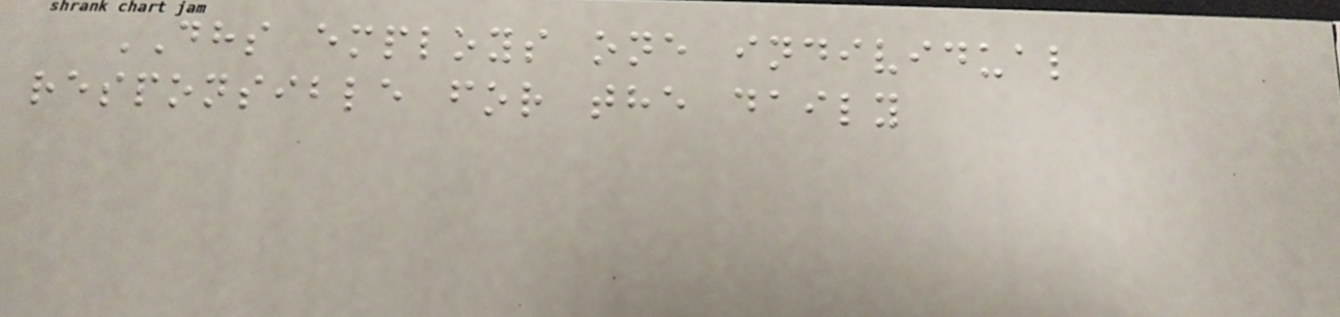DHS employs one individual
responsible for the daily
